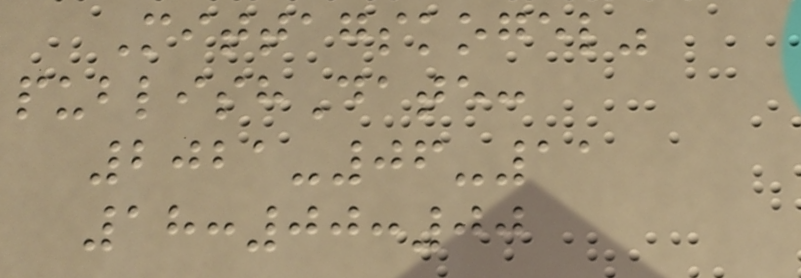Mittagskogel"
publishDate:
2021-06-11
18:00:00
